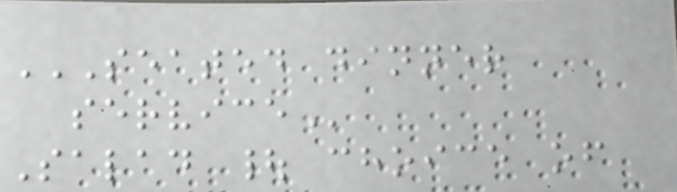SEATED DINNER
SERVICE
Salad | choice of
